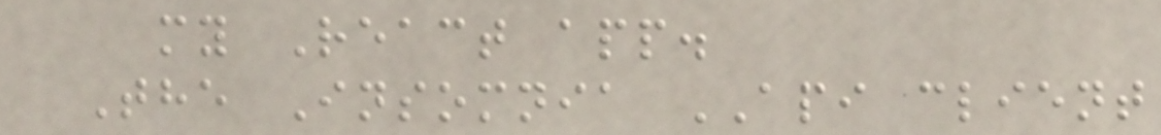my React app.
The Insomnia API client
